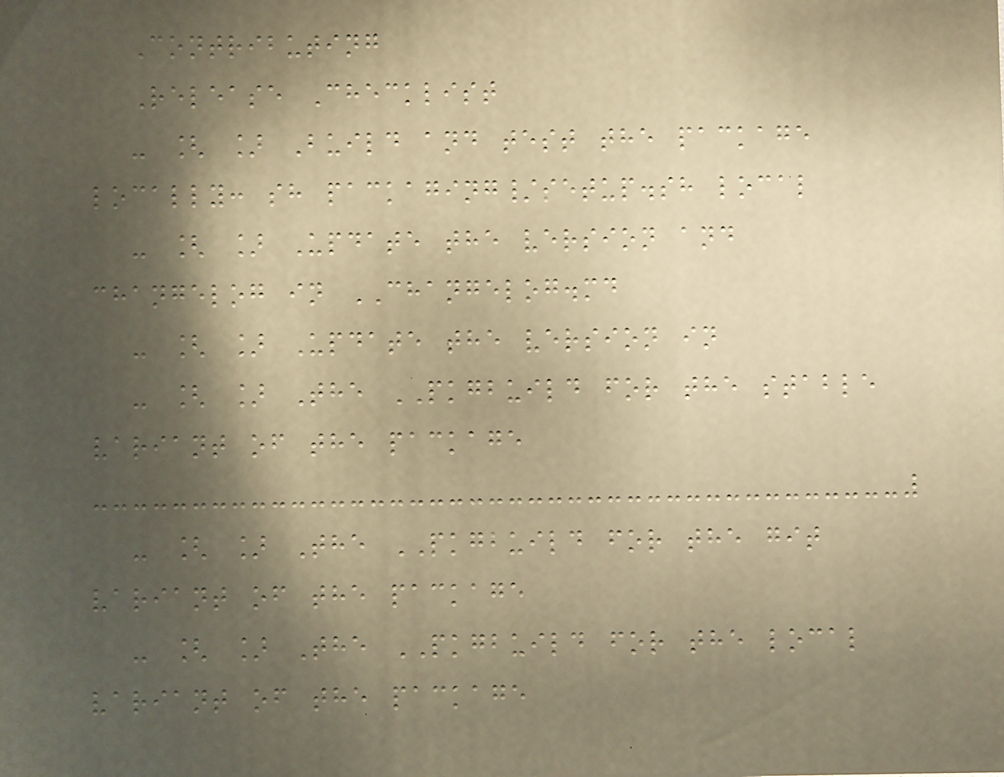Contributing
Release Checklist
- [ ] Build and test the package
locally: sh packaging/setup.sh local
- [ ] Update the version and
changelog in CHANGELOG.md
- [ ] Update the version in
- [ ] The PKGBUILD for the stable
variant of the package
- [ ] The PKGBUILD for the git
variant of the package
- [ ] The PKGBUILD for the local
variant of the package
